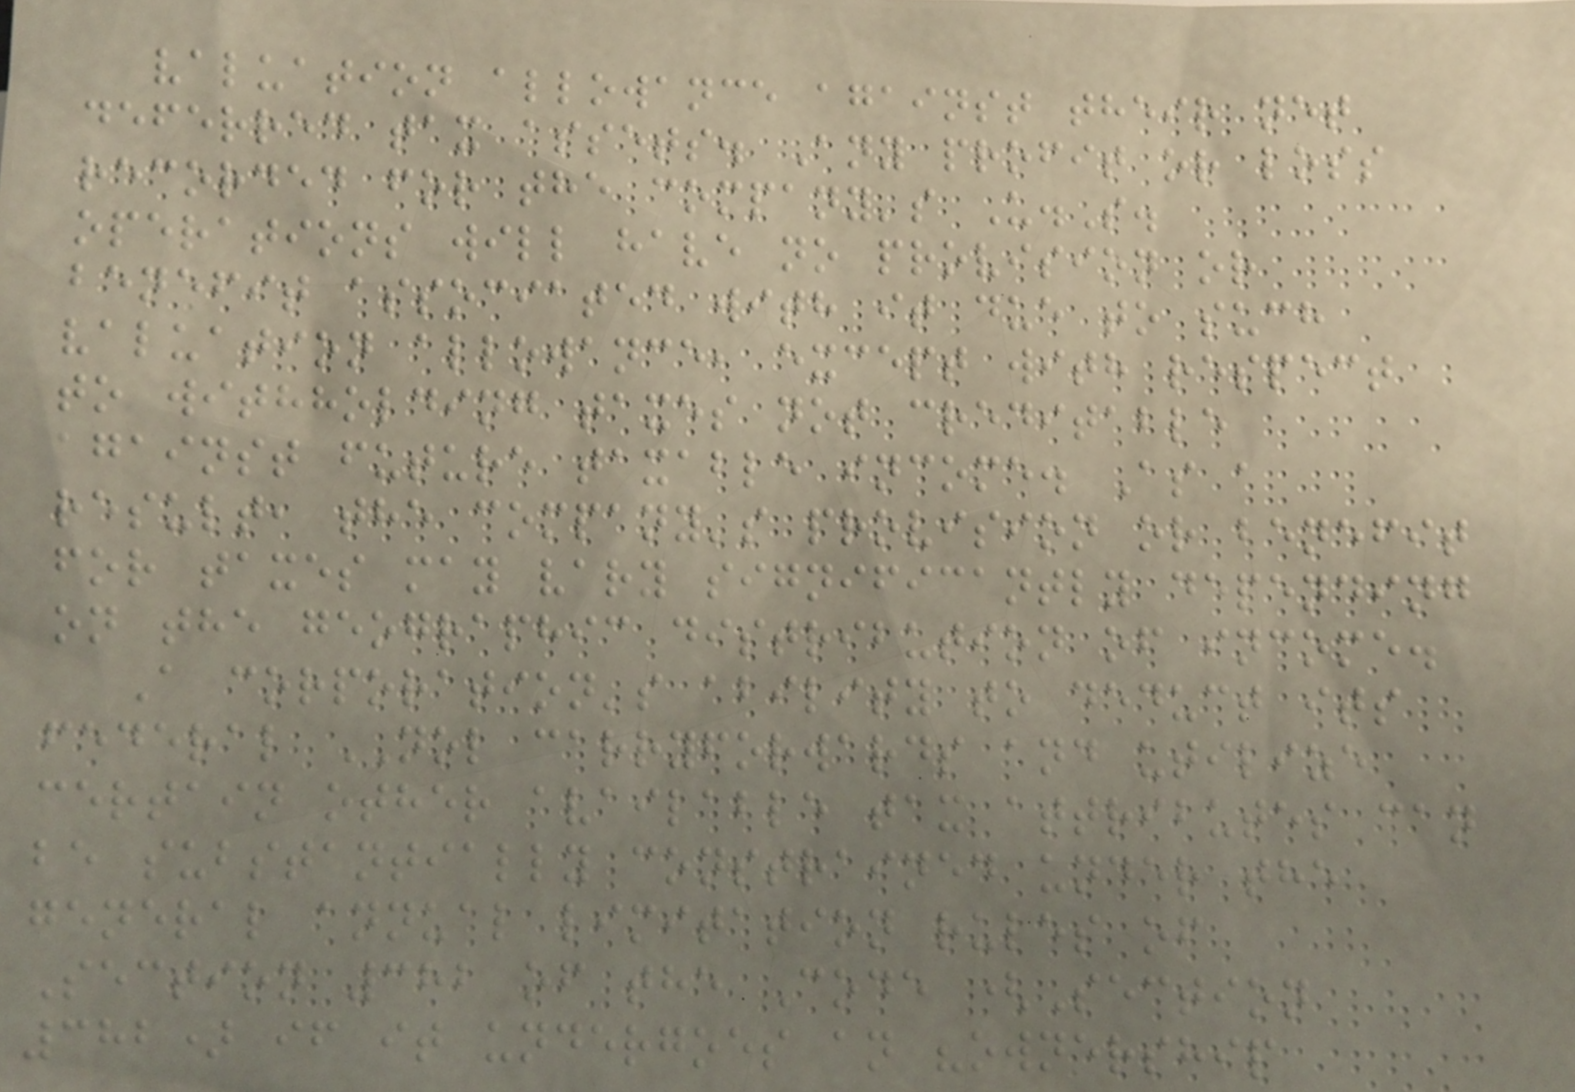valuation allowance against their net
deferred tax assets. Any profit or loss
recorded for the company's U.S.
operations will have no provision or
benefit associated with it due to such
valuation allowance, except with respect
to withholding taxes not creditable
against future taxable income. As a
result, the company's provision or benefit
for taxes may vary significantly depending
on the geographic distribution of income.
A corporation's ability to deduct its
federal NOL carryforwards and utilize
certain other available tax attributes can
be substantially constrained under the
general annual limitation rules of
Section 382 of the Code (Section
382) if it undergoes an "ownership
